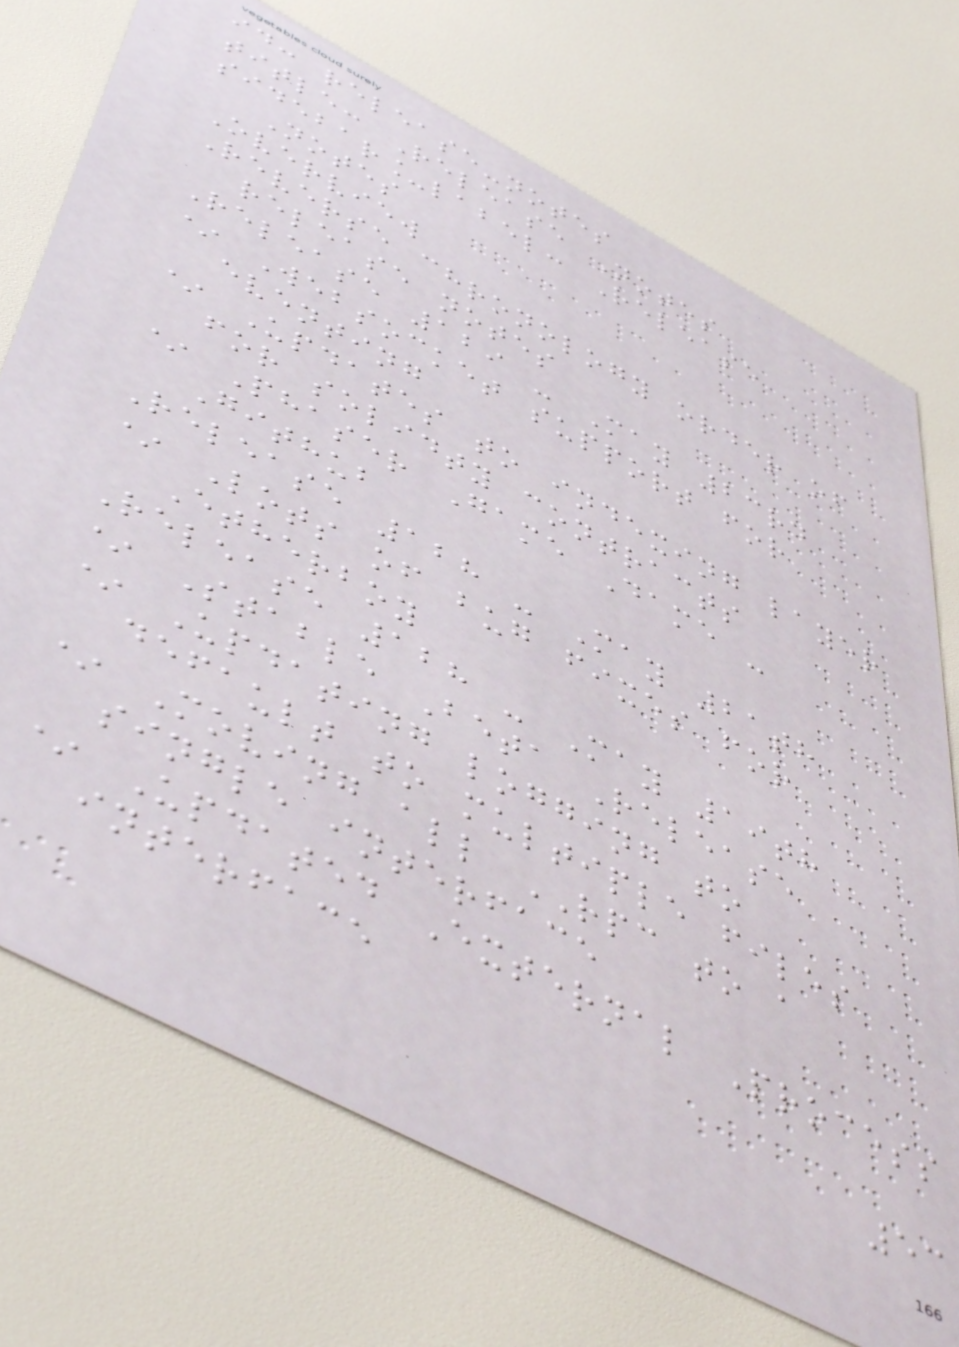id: release-notes
title: Release Notes
sidebar_label: Release
Notes
Overview
Reverse chronology order of
release notes
Release 129 - May 23rd
* Websocket support for
eventing
* Updates to indexing layer
for solidty contracts
* Phaser Game Dame -
Github
Release 128 - May 21th
* Lots of bug fixes for
Etherboy
Release 128 - May 19th
* Stable Beta Release
* Updating logging to
default to multiple files
* Moving all RPC to a
single interface
* Updated External Process
interface
53
